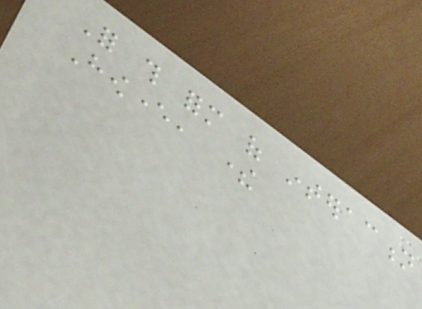For this form of interaction
However, there
